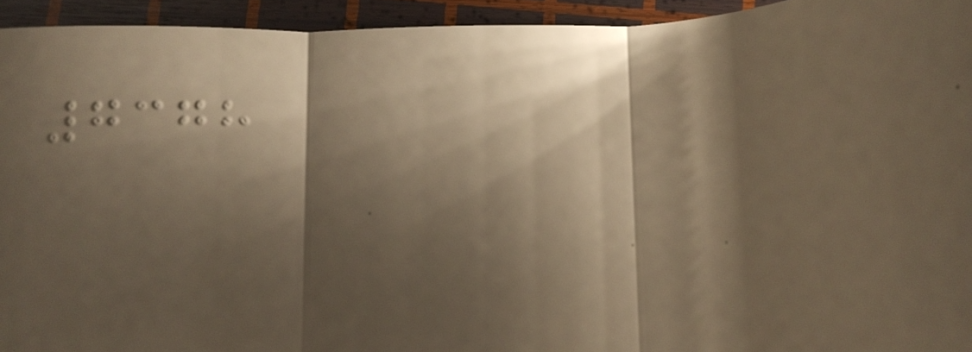7378
